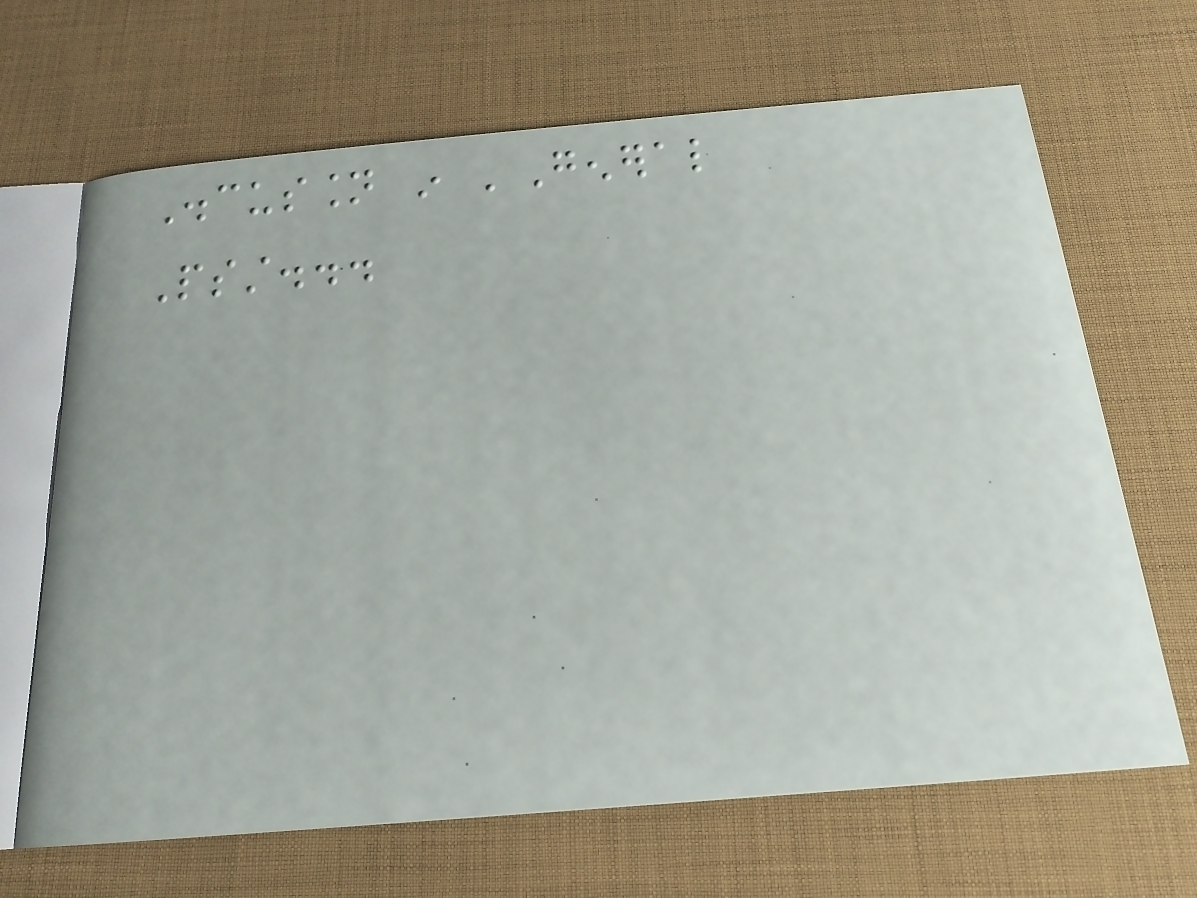Discussion in 'General
Psst...
